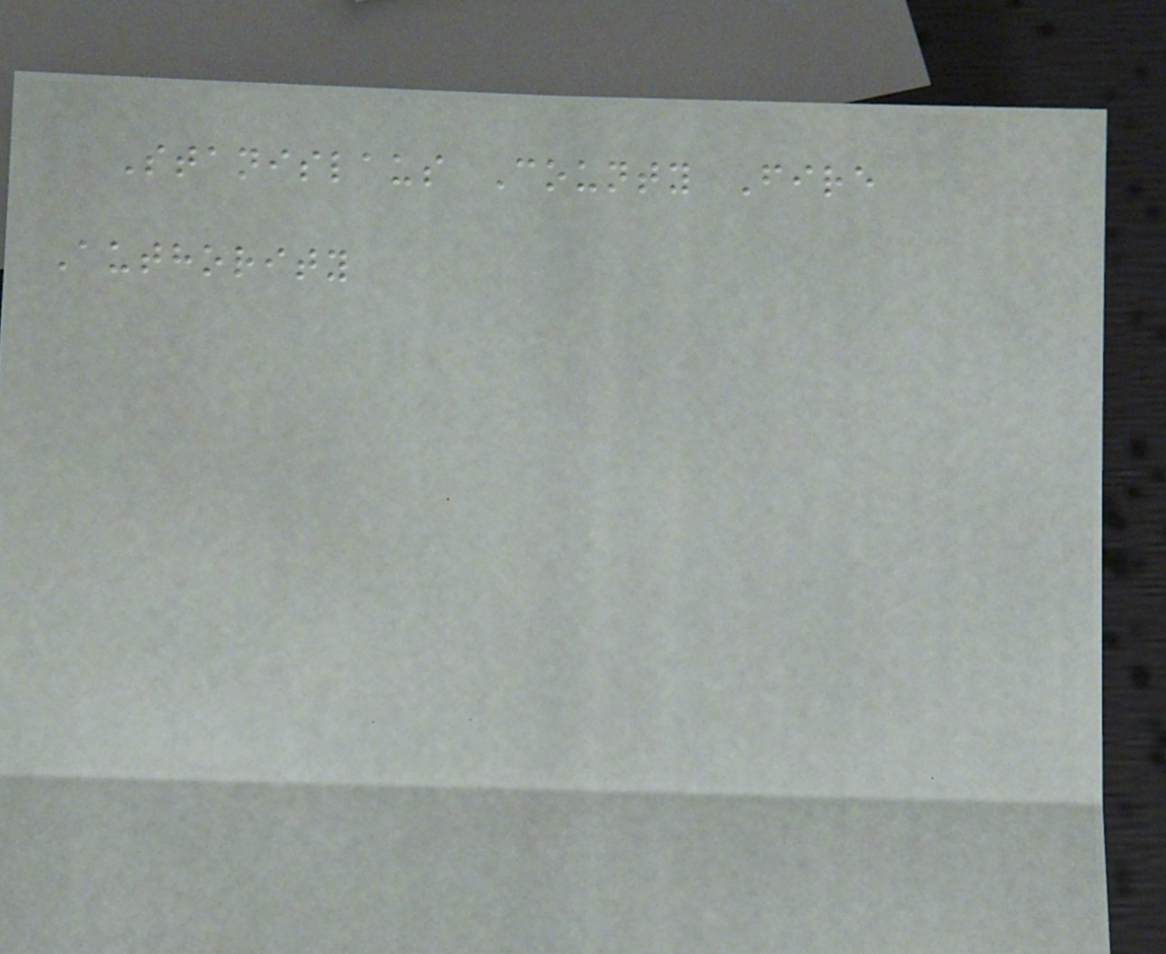Stanislaus County Fire
Authority
